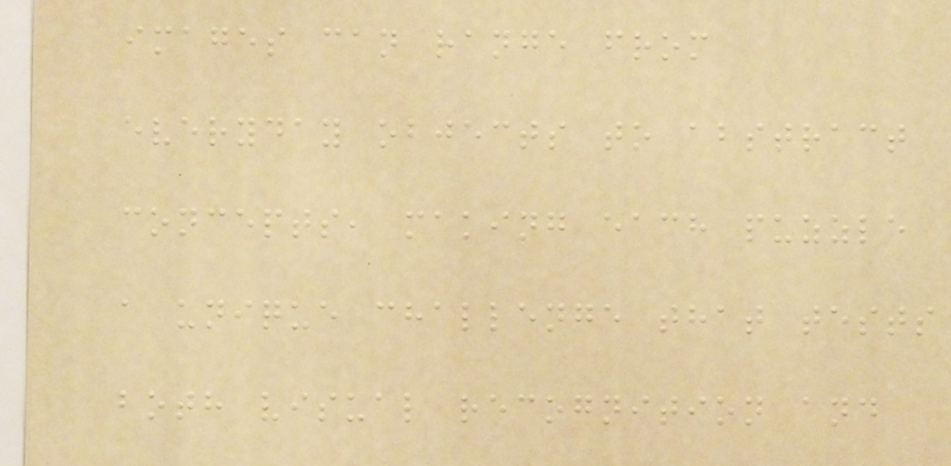images can range from
everyday objects to abstract
concepts, making each puzzle
a unique challenge that tests
both visual recognition and
